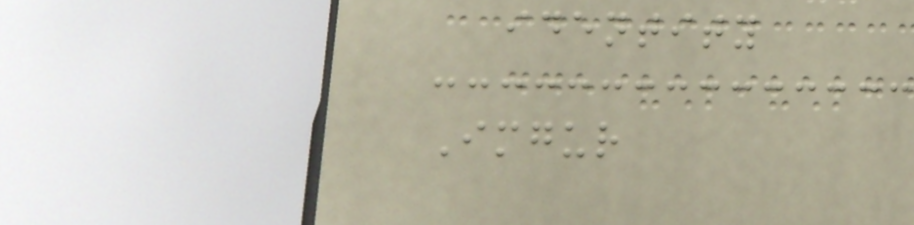identity
Imgur
